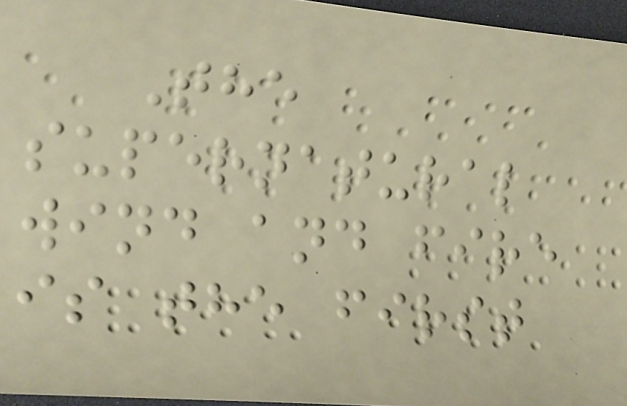The
supernatural
wind and fire
is the first
